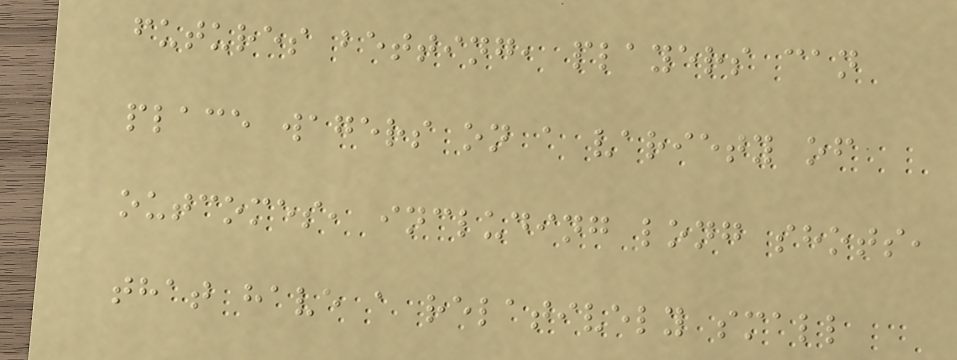futures betting, players can
place wagers on a variety of
outcomes, including long shots,
that have a relatively small
